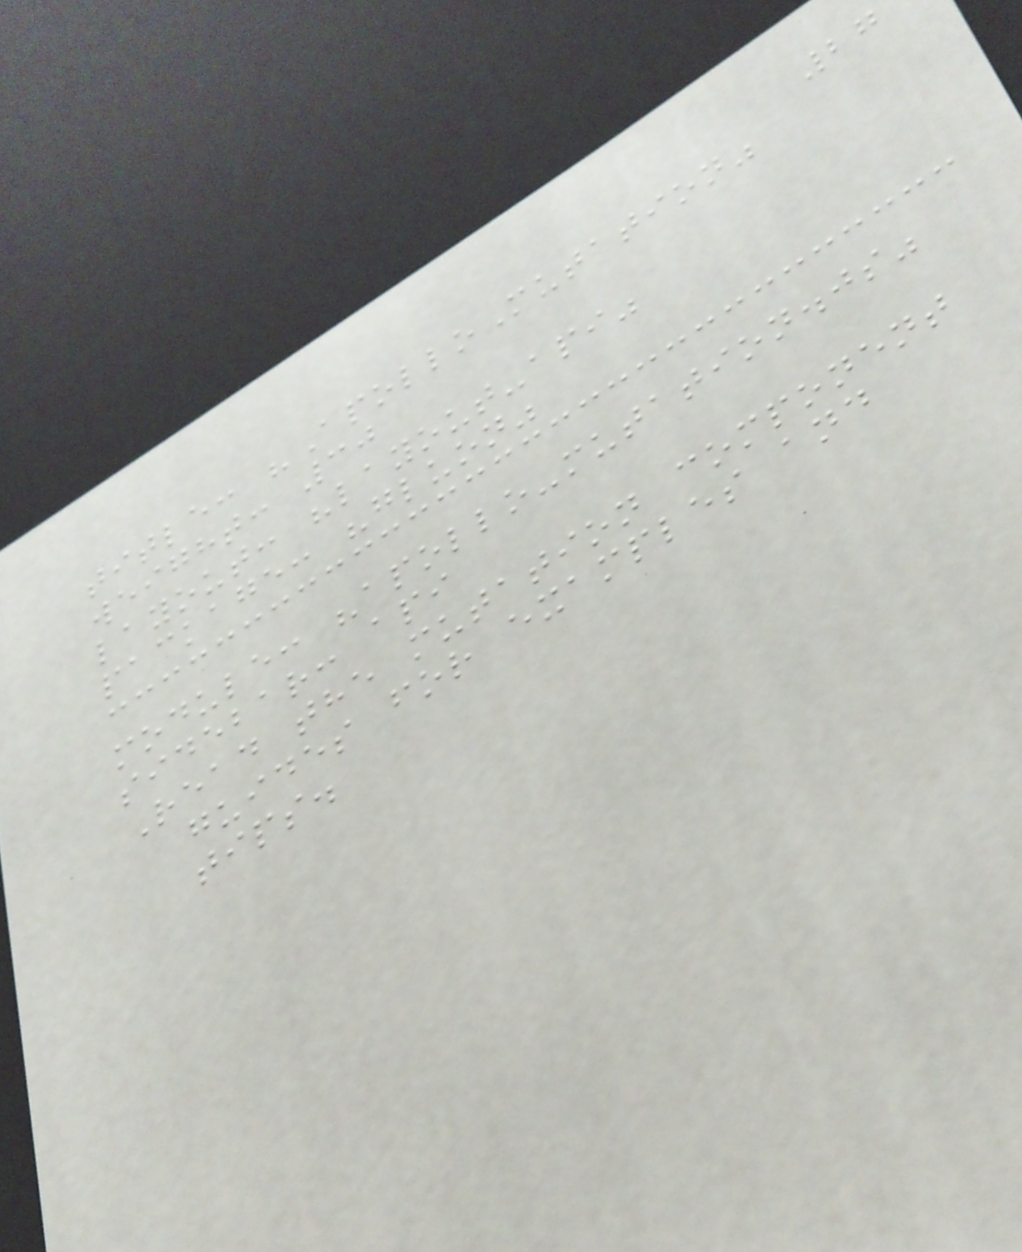27
title: "ApolloMutation"
weight: 30
layout: "layout-api"
package: "gluon"
module: "apollo-mutation.js"
sidebar: api
Read the mutation component
guides for examples and
tips.
